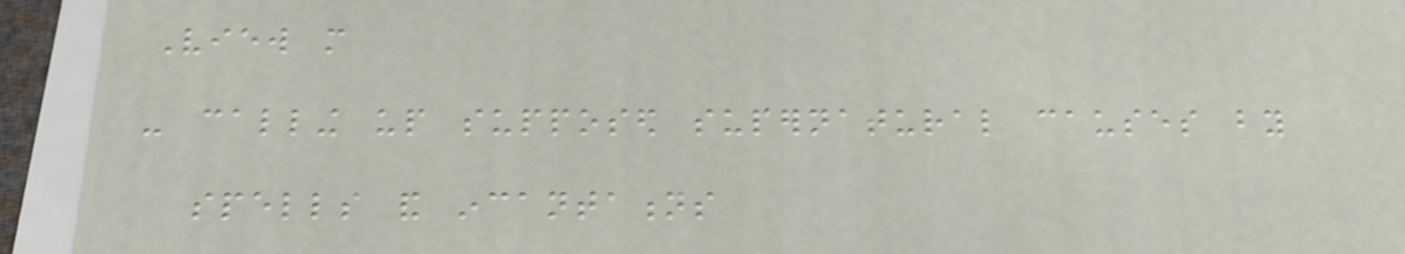View more
- calling up supposed supernatural causes by
spells and incantations
